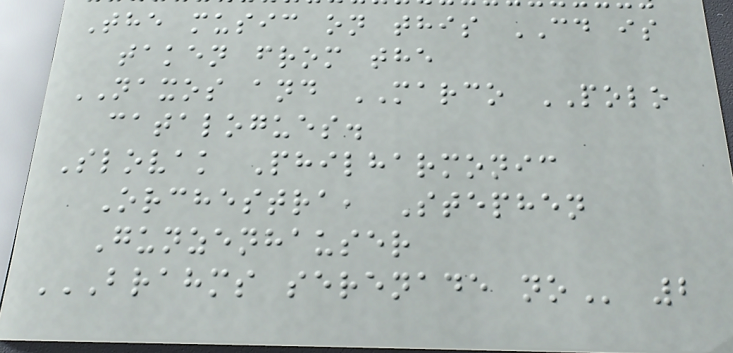The music on this CD is
taken from the
NAXOS and MARCO POLO
catalogues.
Slovak Philharmonic
Orchestra, Stephen
Gunzenhauser
BRAHMS SERENADE NO 2
